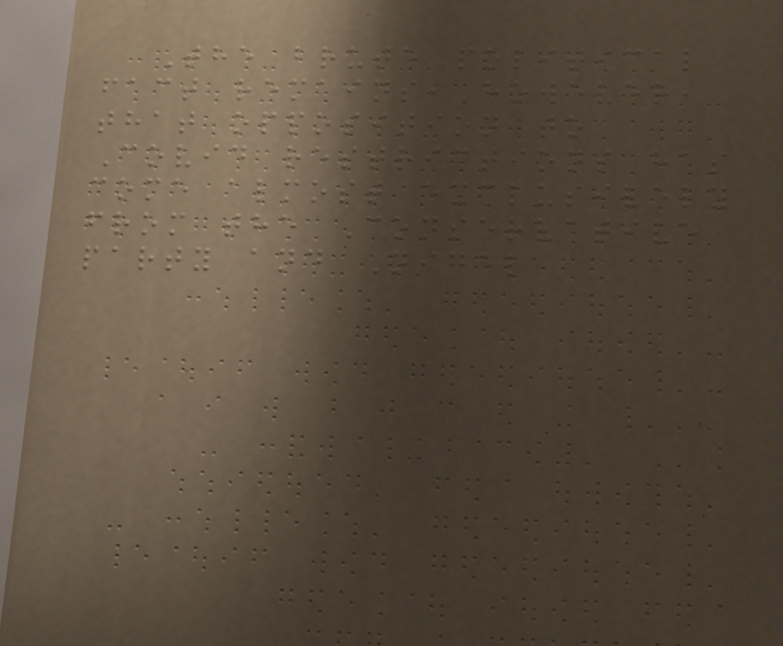The brute political
fact remains, however,
that opposition to
Covid restrictions has
come almost exclusively
from the Conservative
party and Nigel
